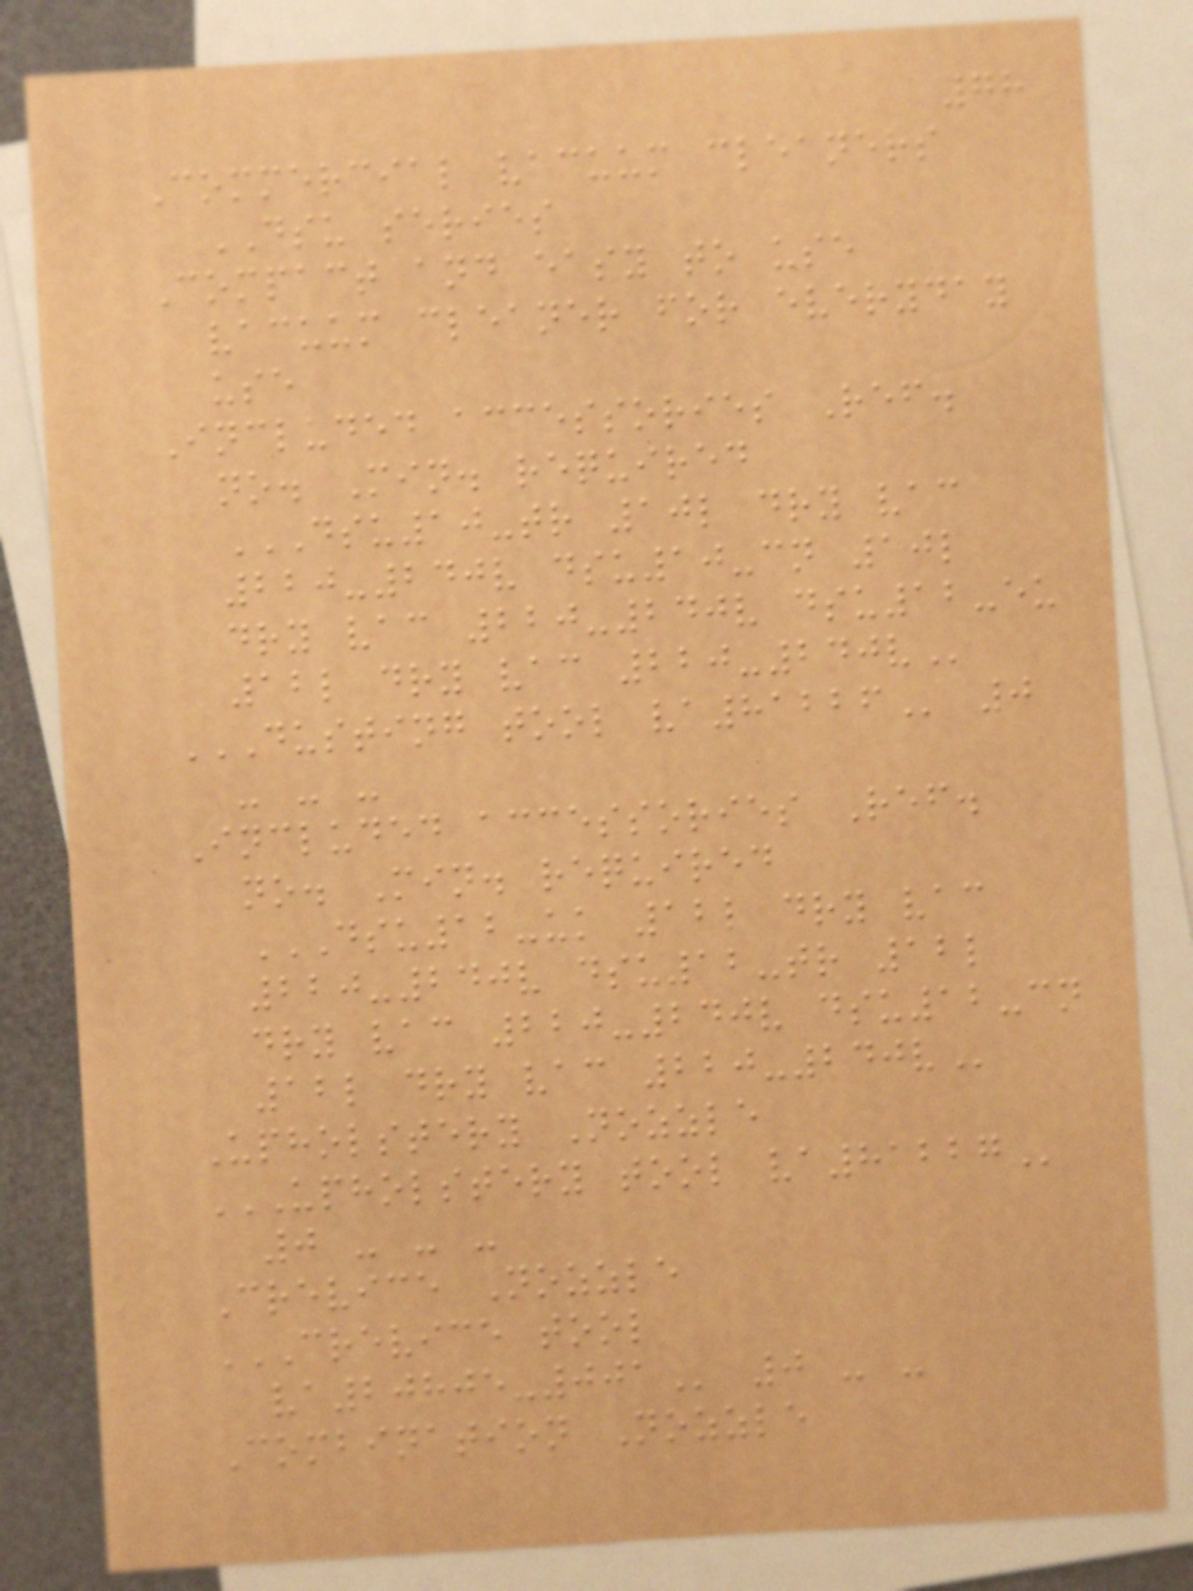78
Commercial vacuum cleaners
DSU series
Compact and easy to use
vacuum cleaner for everyday
use
Included accessories Ref.
no. Min. required
DSU10-TR 10L DRY VAC
220-240V DSU10-CN 10L
DRY VAC 220-240V DSU12-EU
12L DRY VAC 220-240V
DUSTING TOOL VA81226 0
- - -
Included accessories Ref.
no. Min. required
DSU12-UK 12L DRY VAC
220-240V DSU12-TR 12L
DRY VAC 220-240V DSU12-CN
12L DRY VAC 220-240V
Upholstery Nozzle
UPHOLSTERY TOOL VA81227
0 - - -
Crevice Nozzle
CREVICE TOOL
VA20805-001 0 - -
Combination Nozzle
